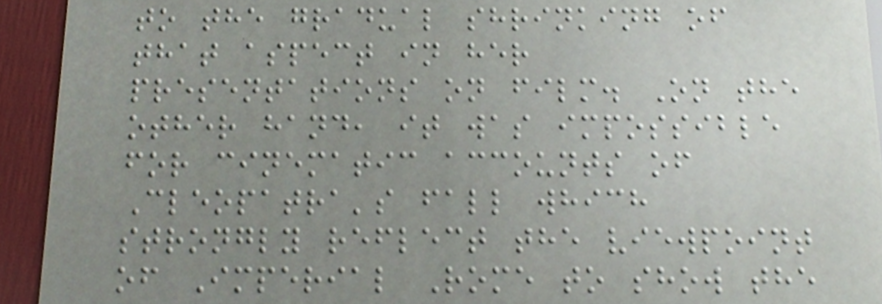to the gradual shrinking of
that aspect in her
presentations on film. On the
other hand, it was impossible
for cinematic accounts of
Cleopatra's fall which
strongly reflect the viewpoint
of Imperial Rome to show the
